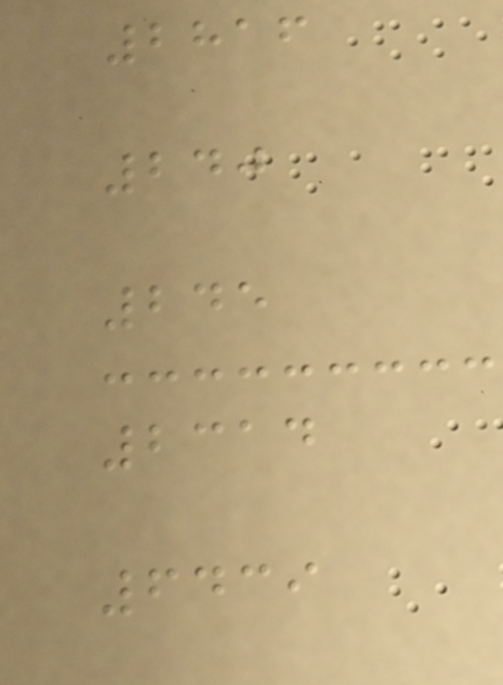2816
240
245
2314
6439
